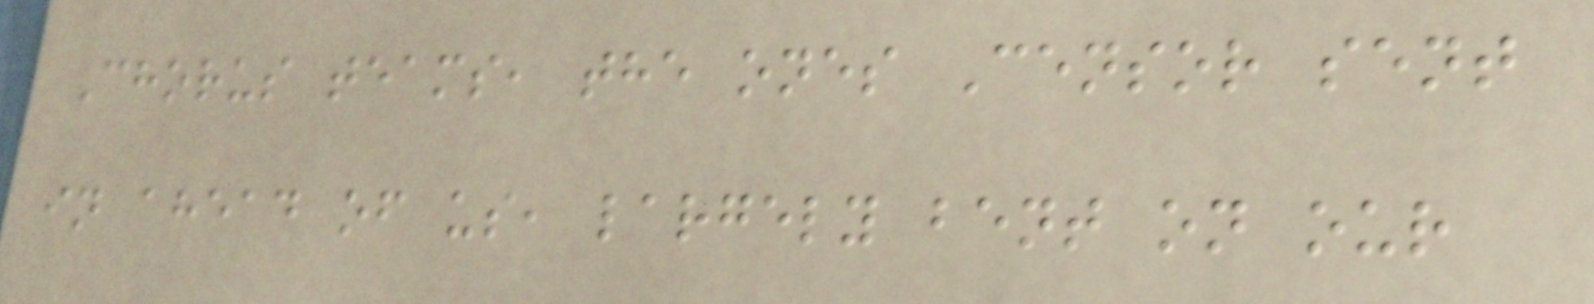Chorus teams, the ones Censor sent
in ahead of us, largely bent on our
